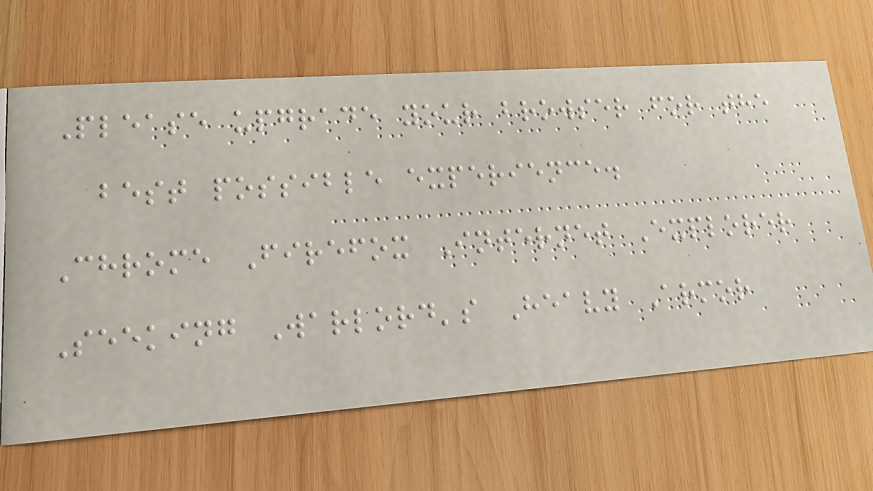Please upgrade your browser for the
best possible experience.
Chrome Firefox Internet Explorer
Seeking Warlord's Heavy Armor
